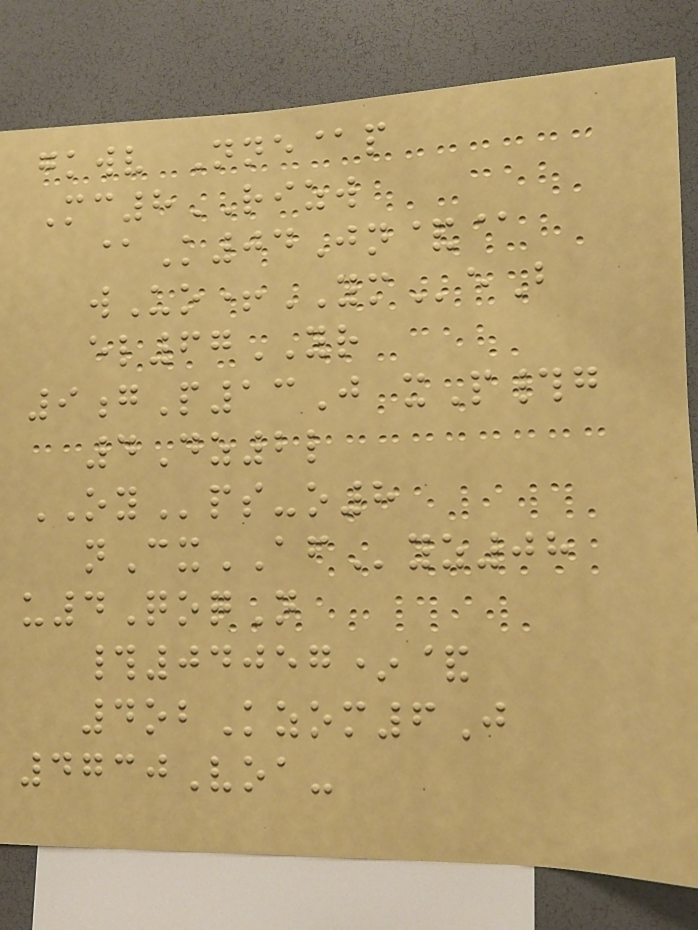gkwv Nne@p
Mc8RIZW
@K04Jn&@
wUo+YMeB
el67YR
9gP13J xP#g
4Dz2l
OYps-o8
nCxAFyz08
u4QoqN
#04057*&
4obKzom6J
4730Voa-
